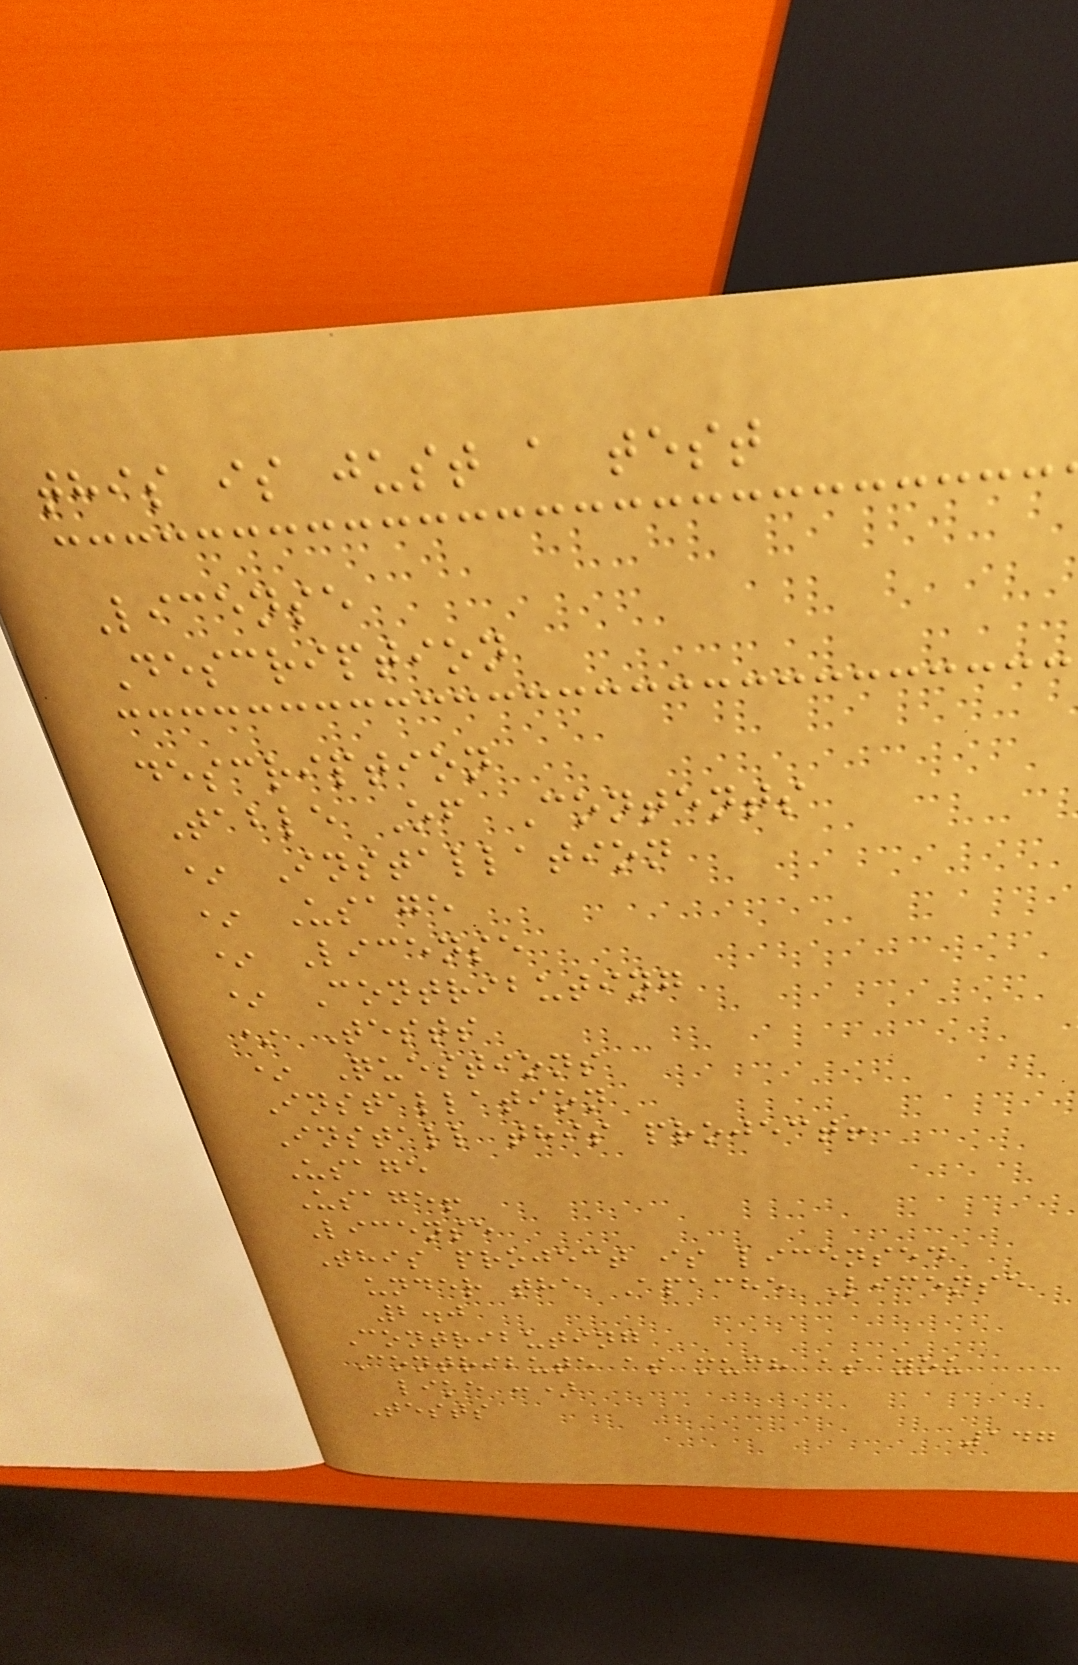this is just a test
License
Description
description
Table Of Contents
* Installation
* Usage
* License
* Contributing
* Tests
* Questions
Installation
Install this project!
Usage
Usage!
License
This project is licensed
under the Apache License
2.0
Contributing
Contribute as much as you
like :)
Tests
147
